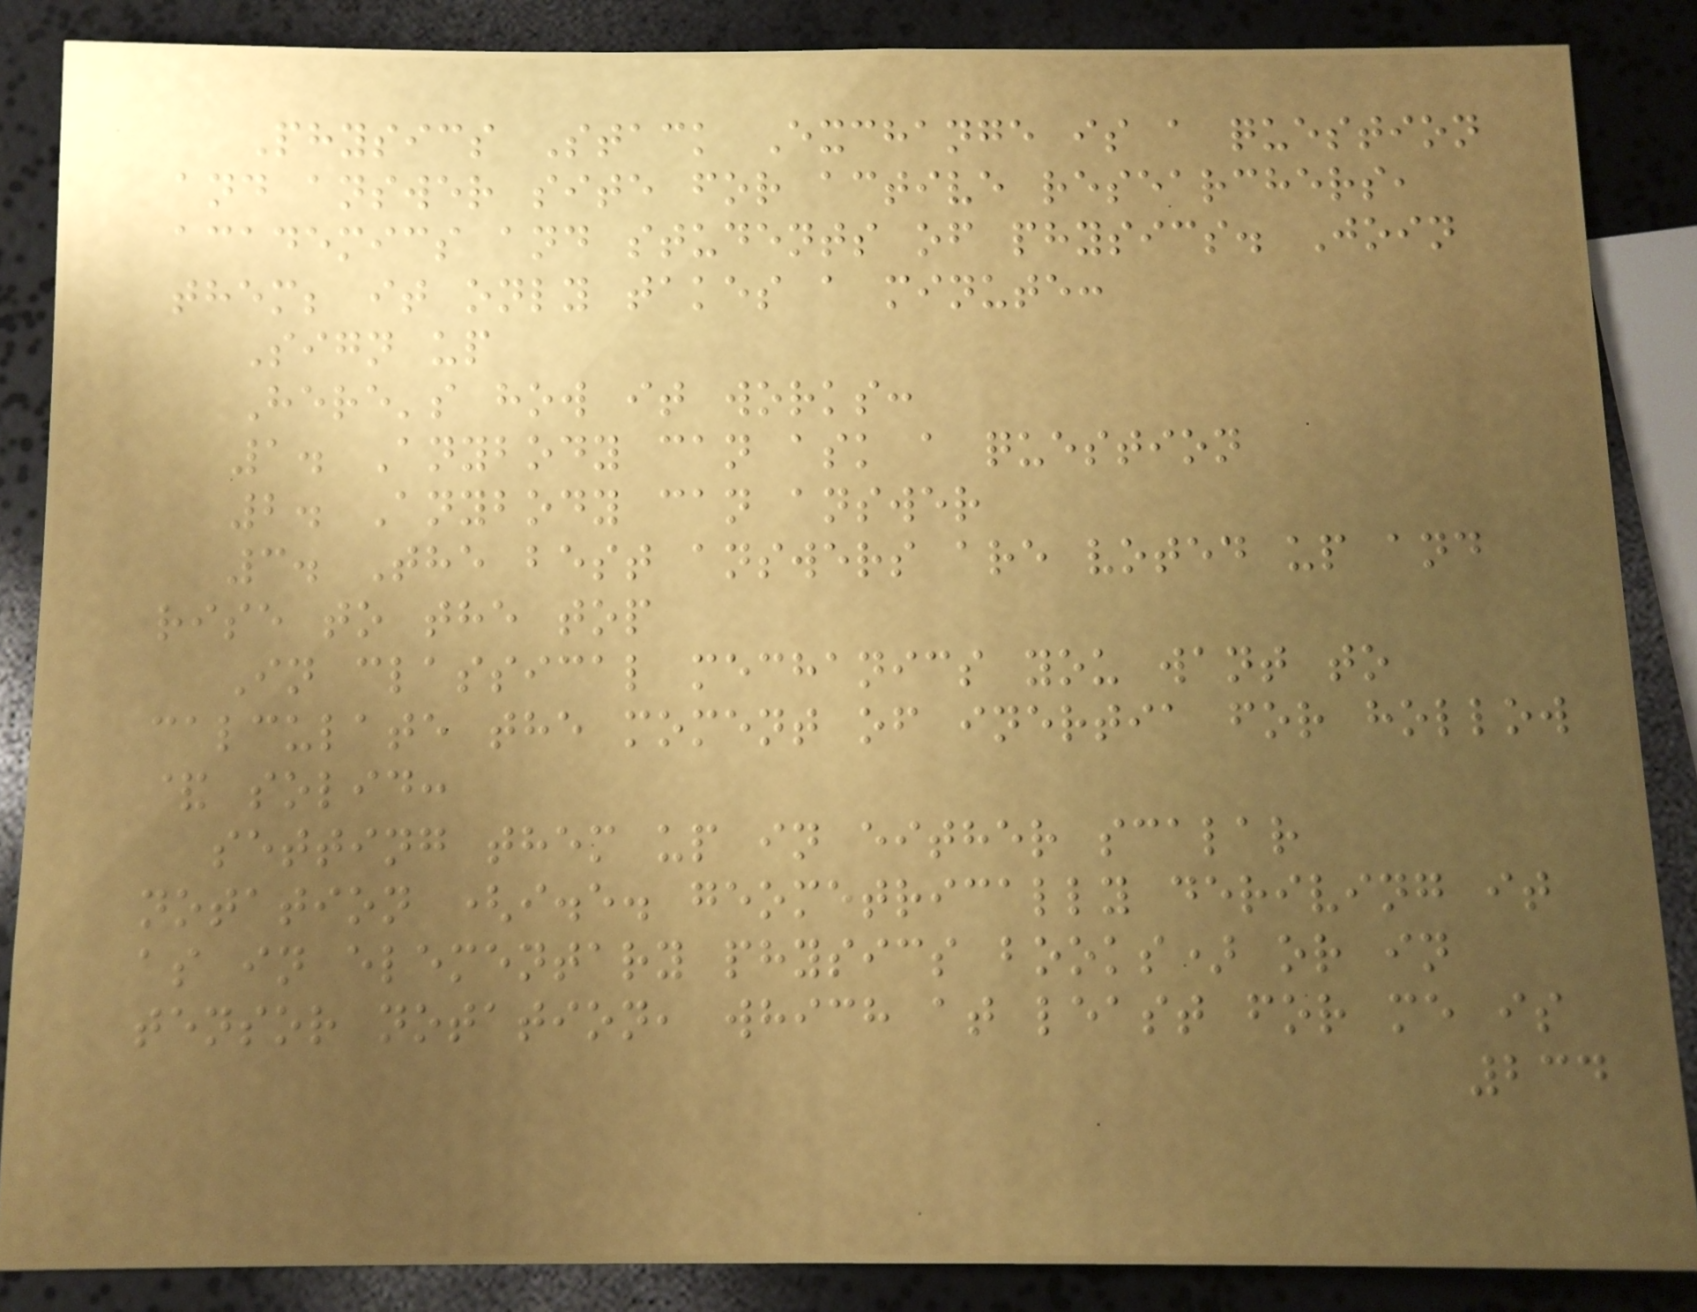Physics Stack Exchange is a question
and answer site for active researchers,
academics and students of physics. Join
them; it only takes a minute:
Sign up
Here's how it works:
1. Anybody can ask a question
2. Anybody can answer
3. The best answers are voted up and
rise to the top
In classical mechanics you want to
calculate the moment of inertia for hollow
& solid:
setting them up in either scalar
notation (i.e. geometrically deriving it
as in elementary physics books) or in
tensor notation, which at least for me is
234
